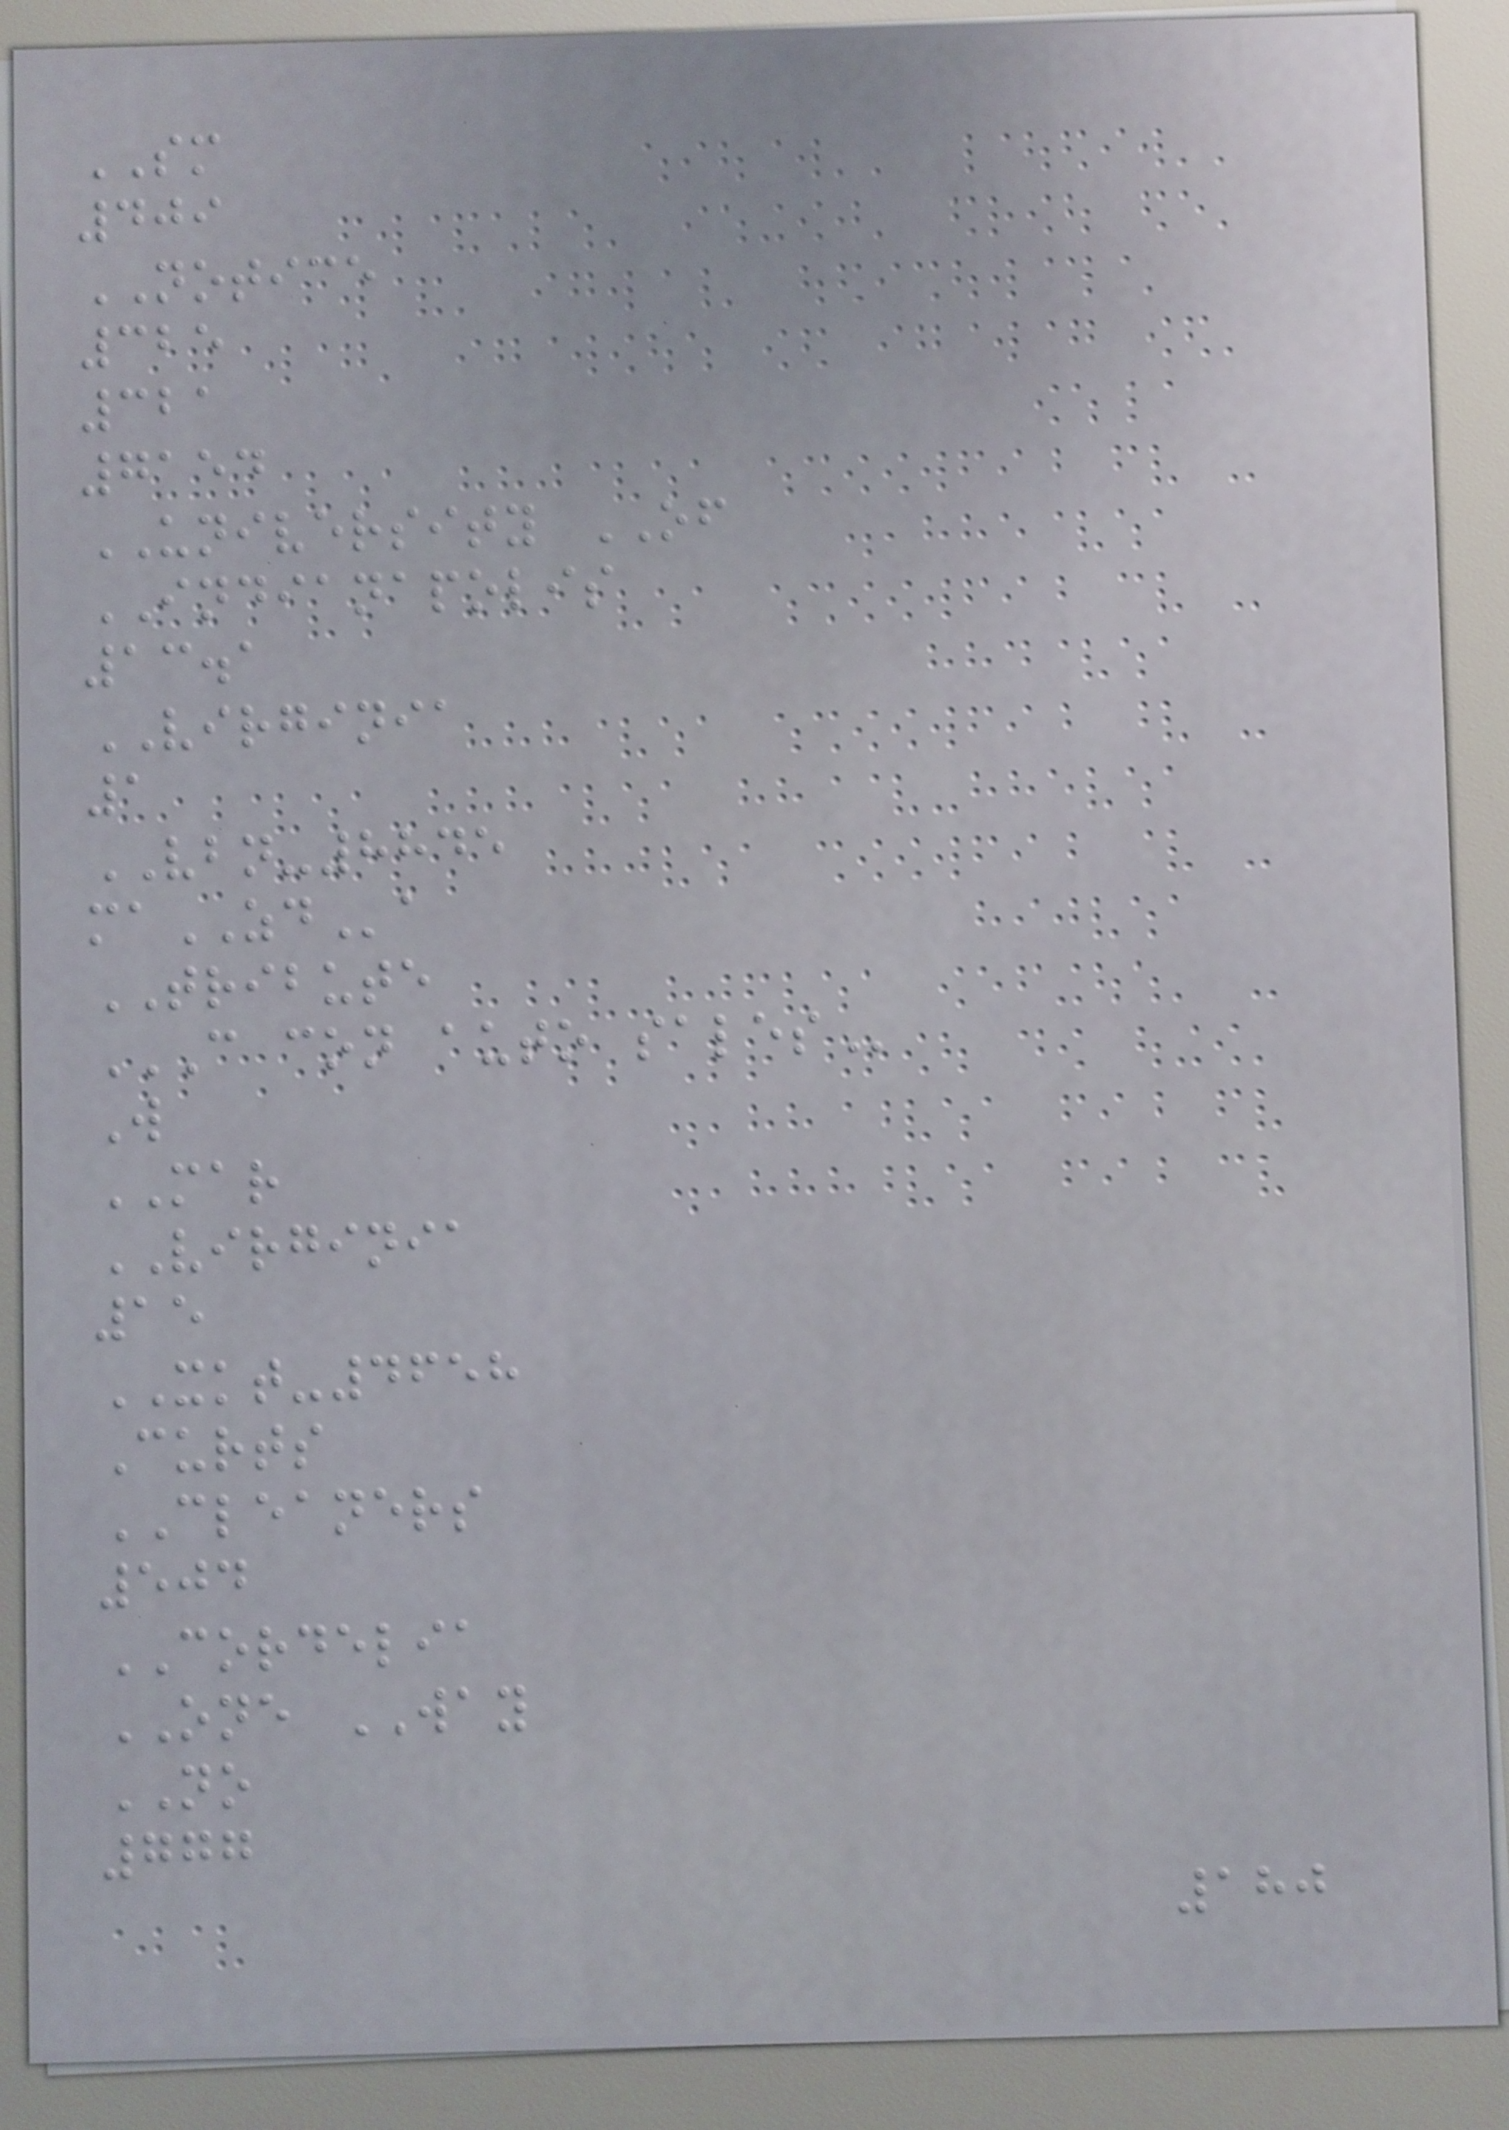SM
409
NOTICE
325
321
7154
UNIVERSITY OF
INDIANAPOLIS
13.1
VIRGINIA
1
VBN-8845
maZDa
TRIBUTE
C CON AUTO SALES
W
MAR
VIRGINIA
15
XKT-4658
Curts
CLEANERS
504
CORDELIA
ONE WAY
NO
777
180
